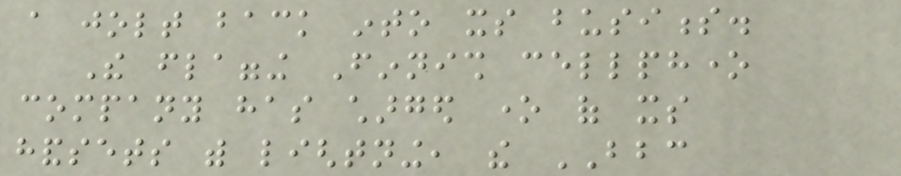a jolt back into its business.
The flagging Finnish cellphone
company has charged one of its
handsets with lightning, the BBC
